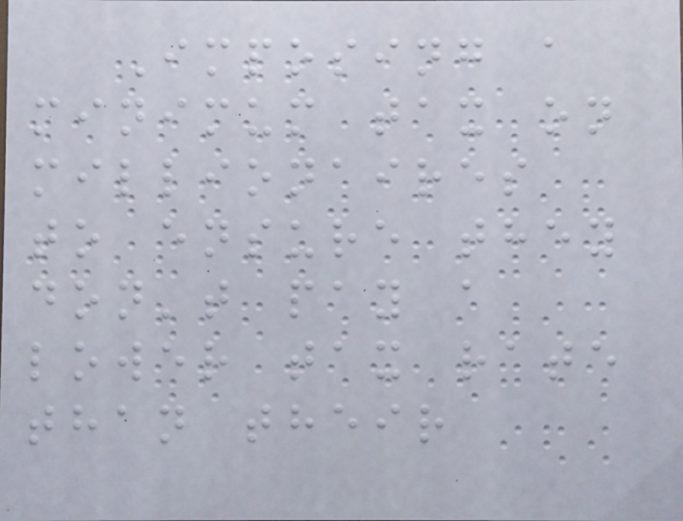Imposing a
minimum tax on
millionaires
to ensure they
don't pay a
lower tax rate
than their
